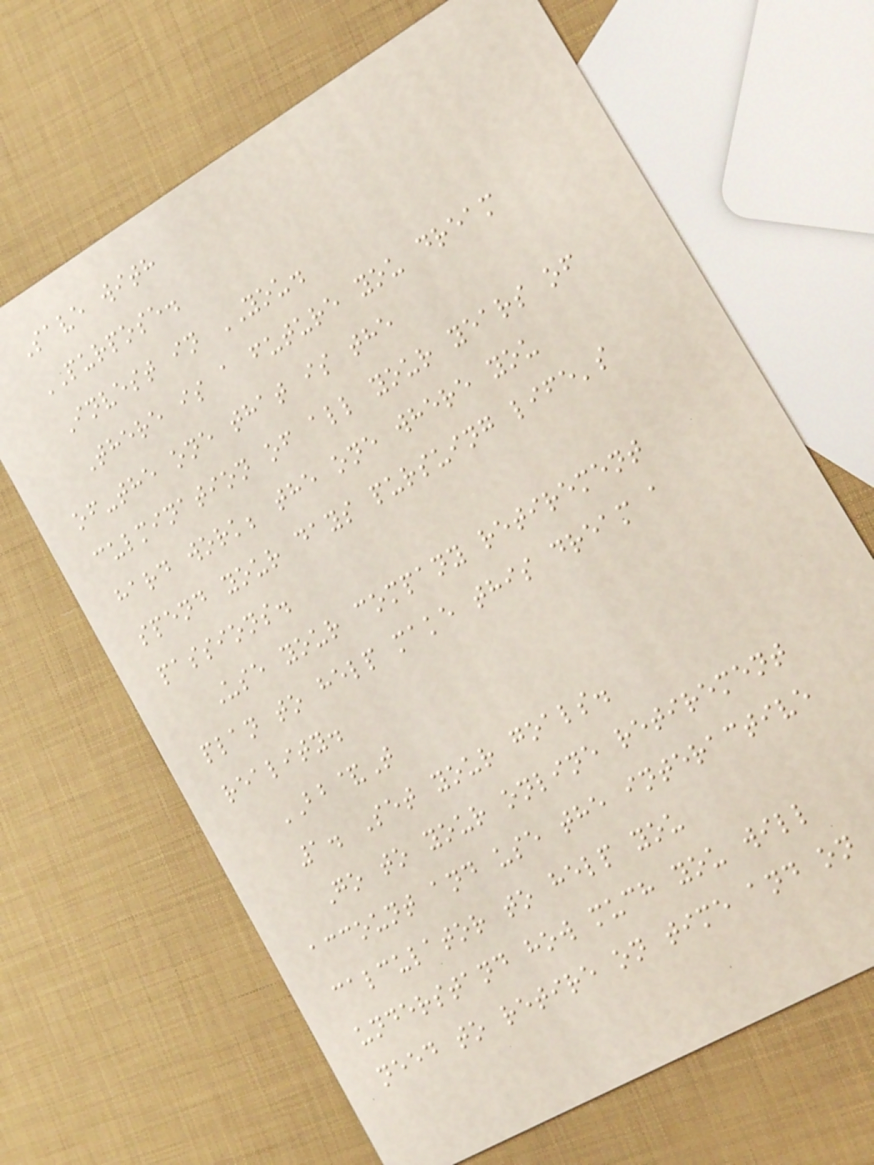Save with
PURPOSE.
Invest in YOU.
There is a future you dream
of-the one that is the
culmination of all your years of
hard work; the one where you
spend your days pursuing life's
passions.
Use your company retirement
plan to help make this dream a
reality.
BB&T
1. Set your goals.
Go to your online retirement
account and use the interactive
calculator to help you
understand how much you will
need to retire on time and on
